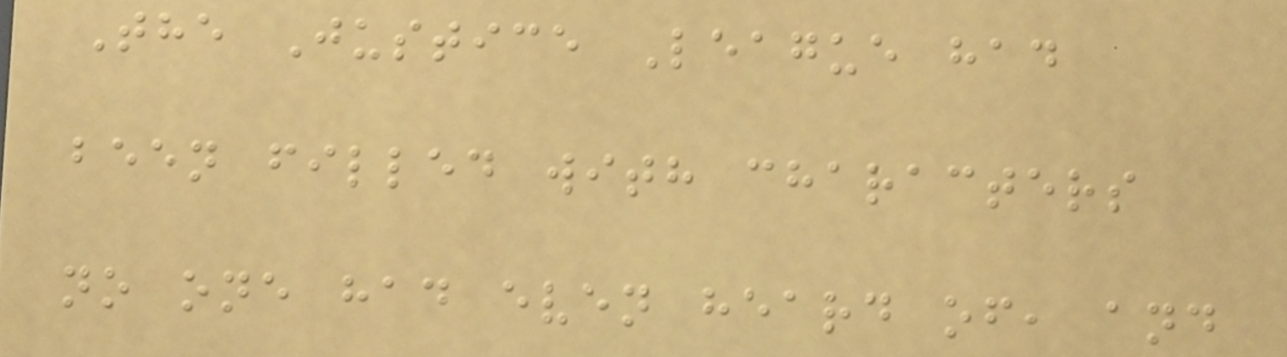The Justice League had
been filled with characters
no one had even heard of, and
